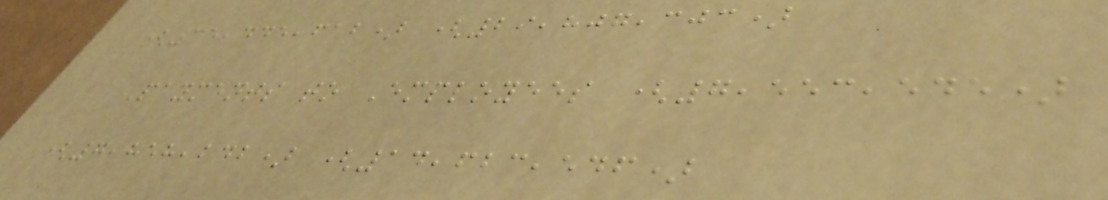(35,445,612) (29,807,303)
Payments to Employees (7,553,545)
(7,858,242) (14,623,546)
